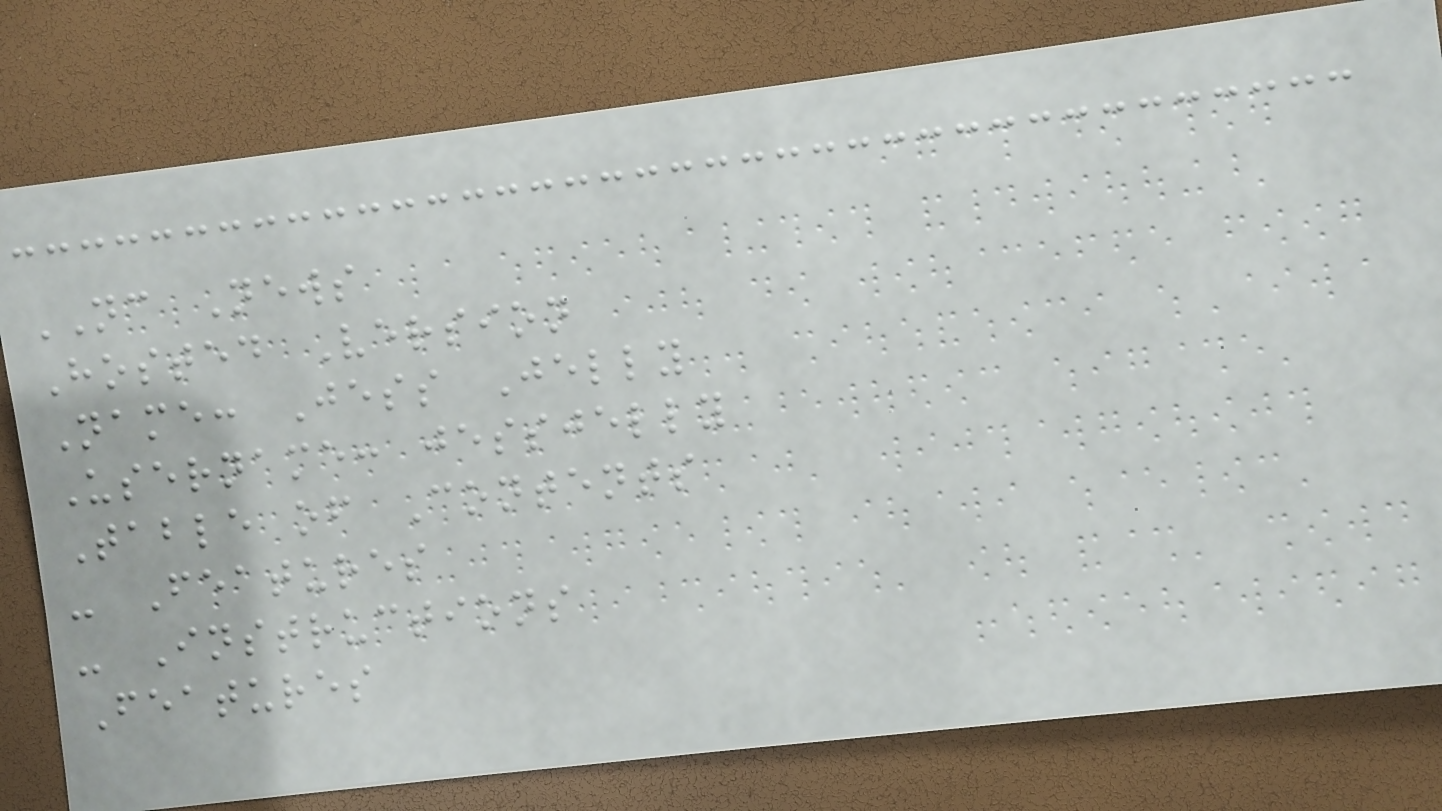NC News
Hosted Version
Name: Jess Jelly
Username: jessjelly
Table of Contents
- Features
- Instructions
Features
